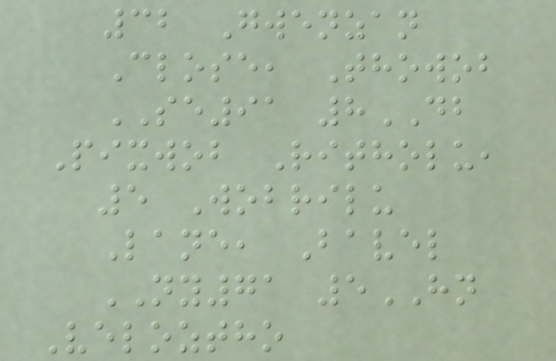32 Gwenzan
Close, Thowob
SE91 8DB
Pixwob Ritholu,
5 Wobrilu
Lane, Bavel
NY71 5HN
Veloztho
